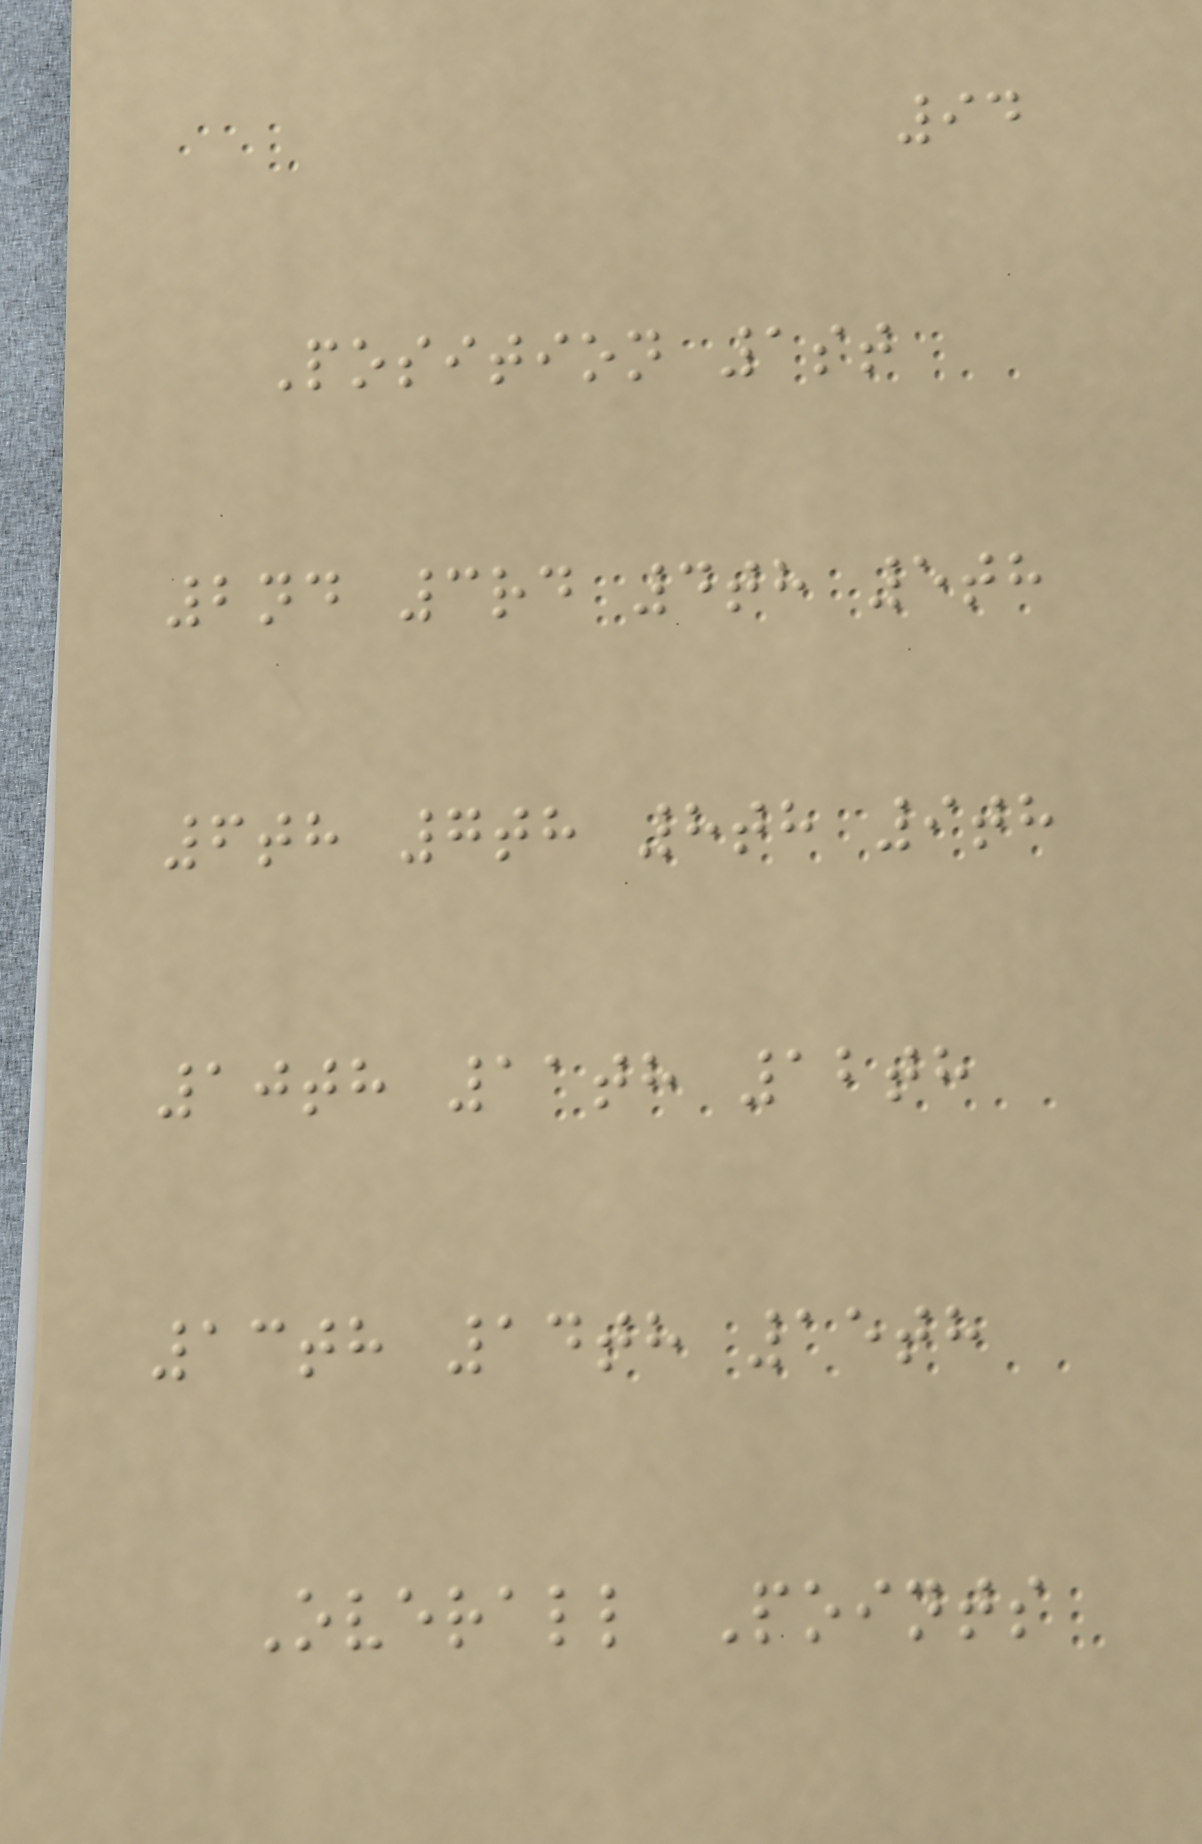94
Position 1st
2nd 3rd 4th 5th
6th 7th 8th 9th
10th 11th 12th
13th 14th 15th
Overall Points
